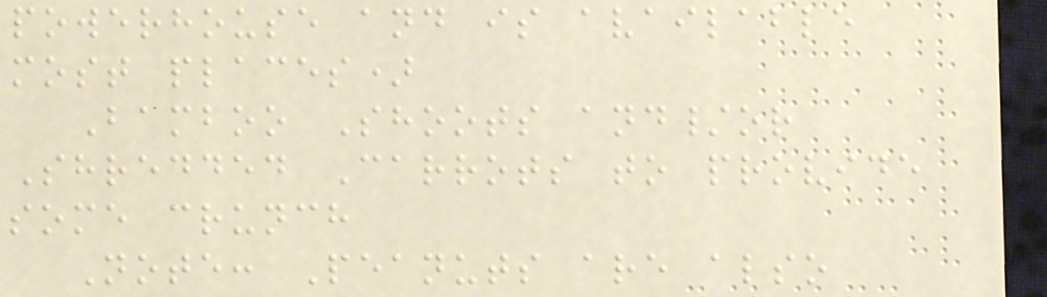powerhouse and is available
most places)
Bamboo Shoots and/or
Shredded Carrots to provide
some crunch
Note: Peanuts are also
